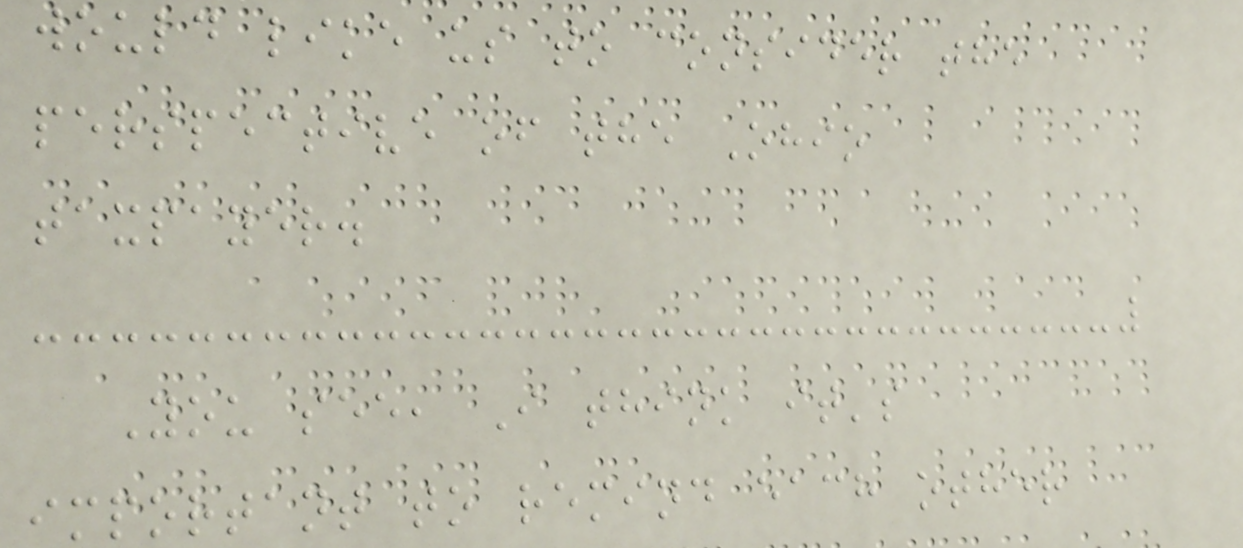would like us to consider the
perspective of the Ohio
taxpayer.
You see, I think it's
important to remind each other
